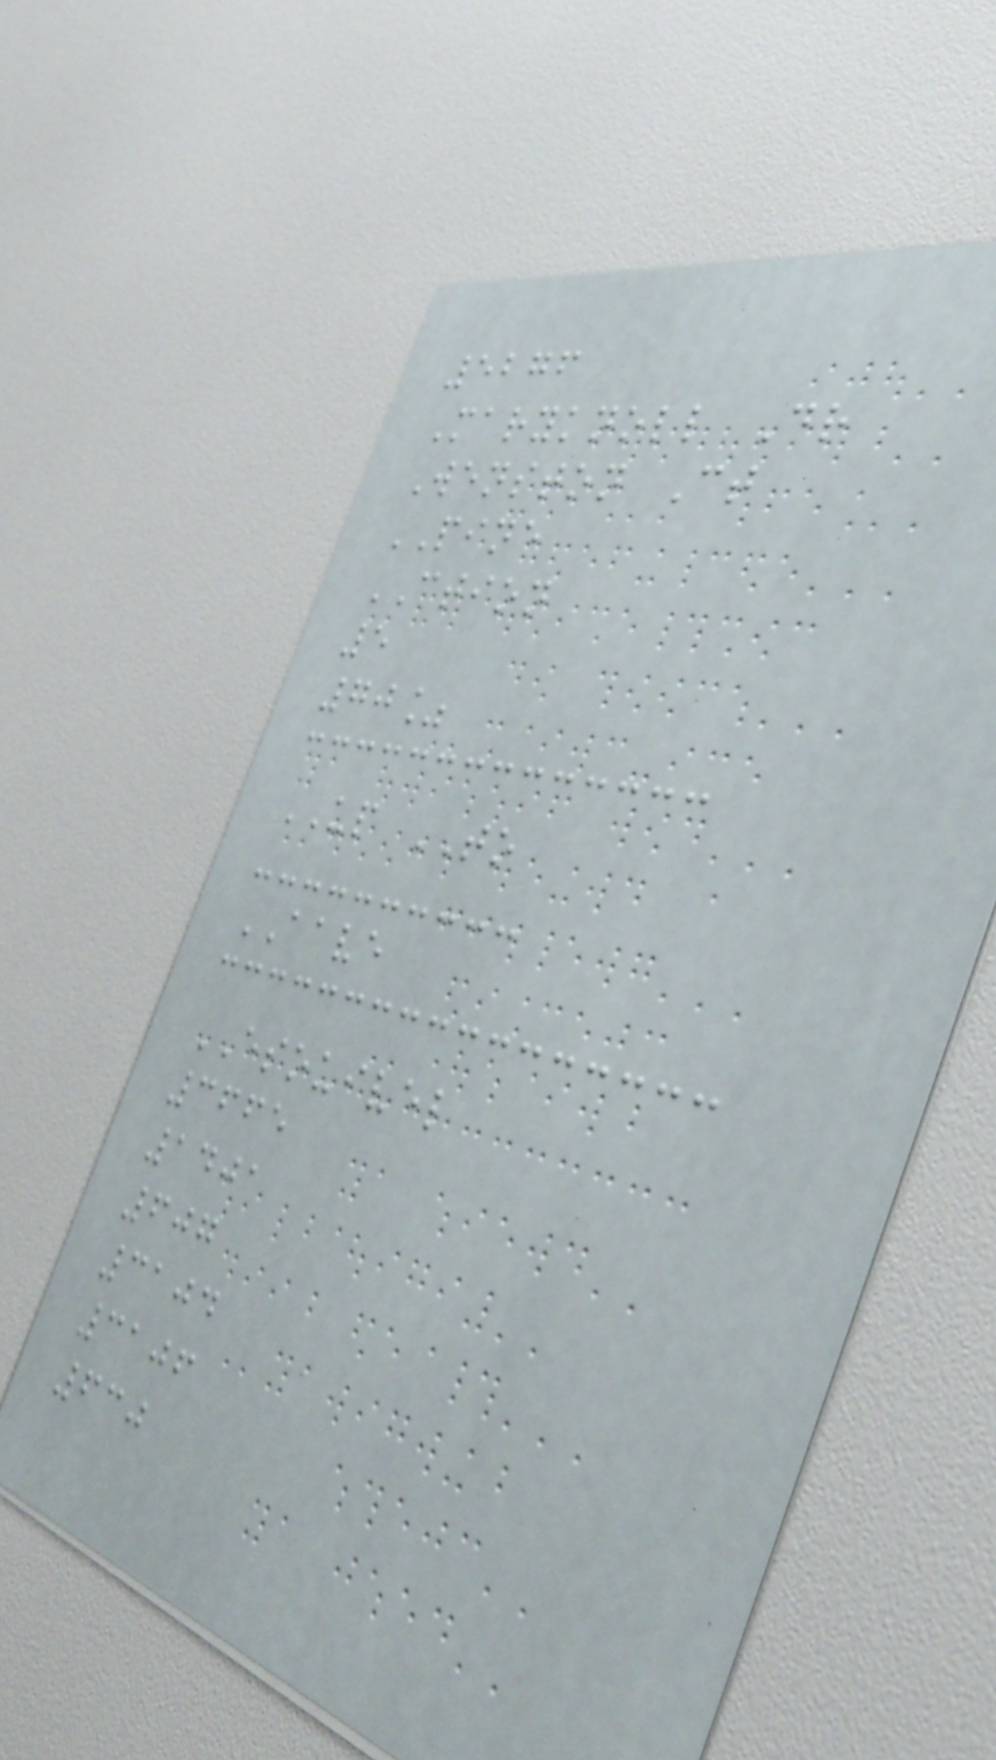5276
Maryknoll Dr
Wenston Ct
PINE
CTION
5
70%
UP TO
AAVE
ESOUIVEL
3665
1401
607
3104
3106
630
